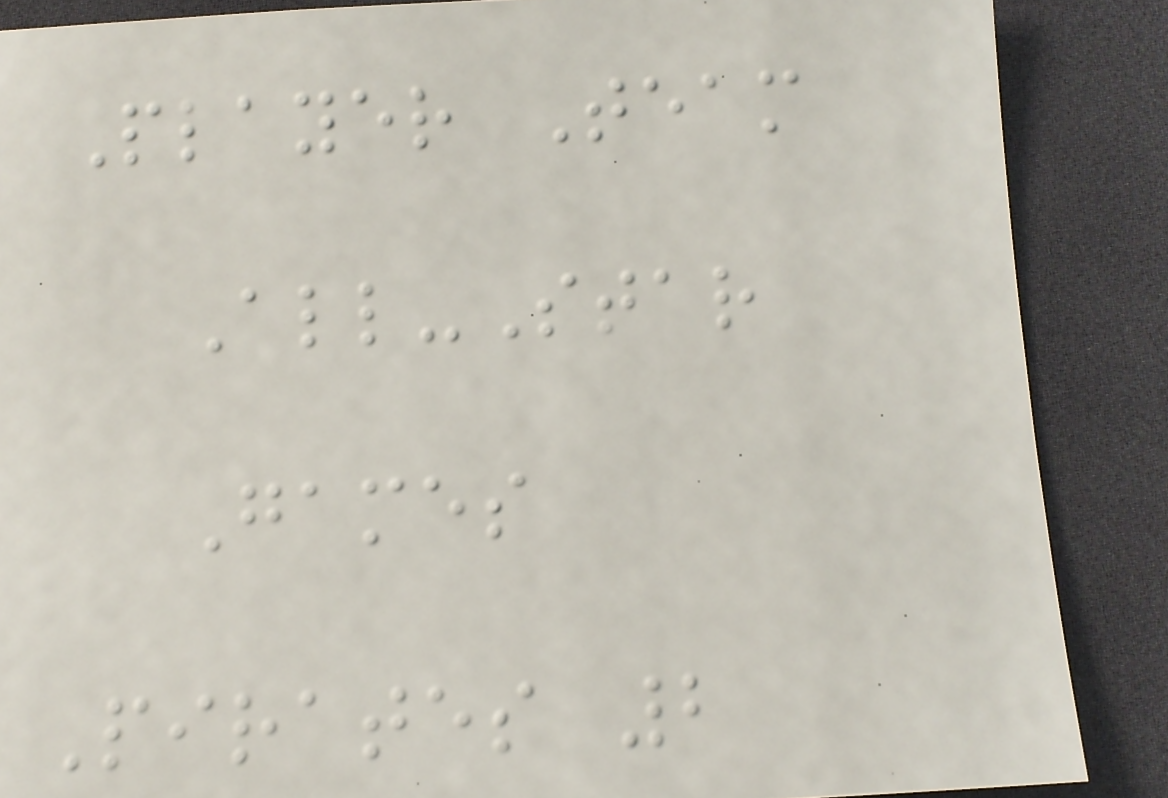Player Team
All-Star
Games
Pirates 2
